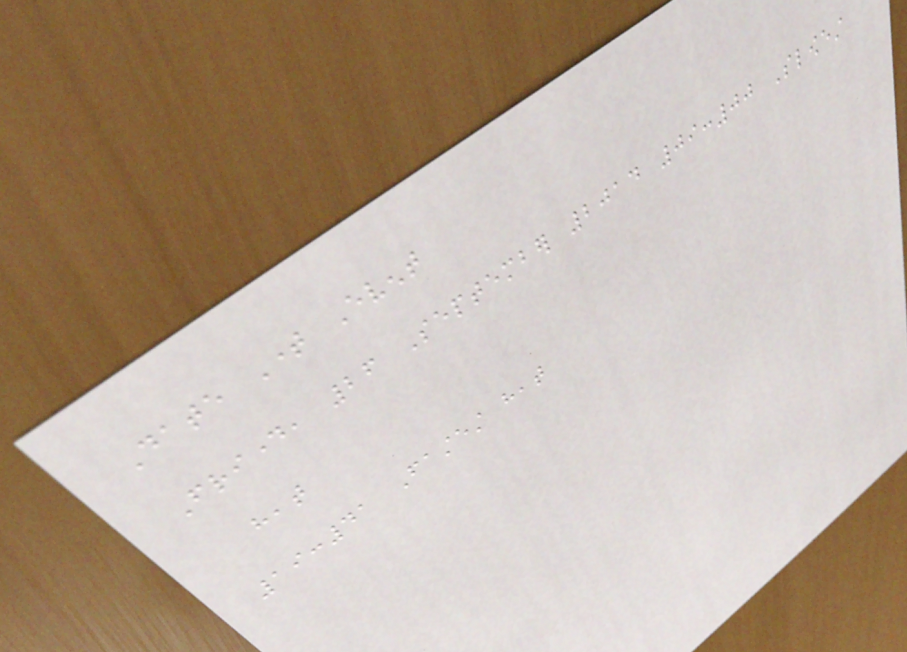Date Time Event
Friday, 26 September 2014 09:00 Slowest
heat
19:41 Fastest heat
